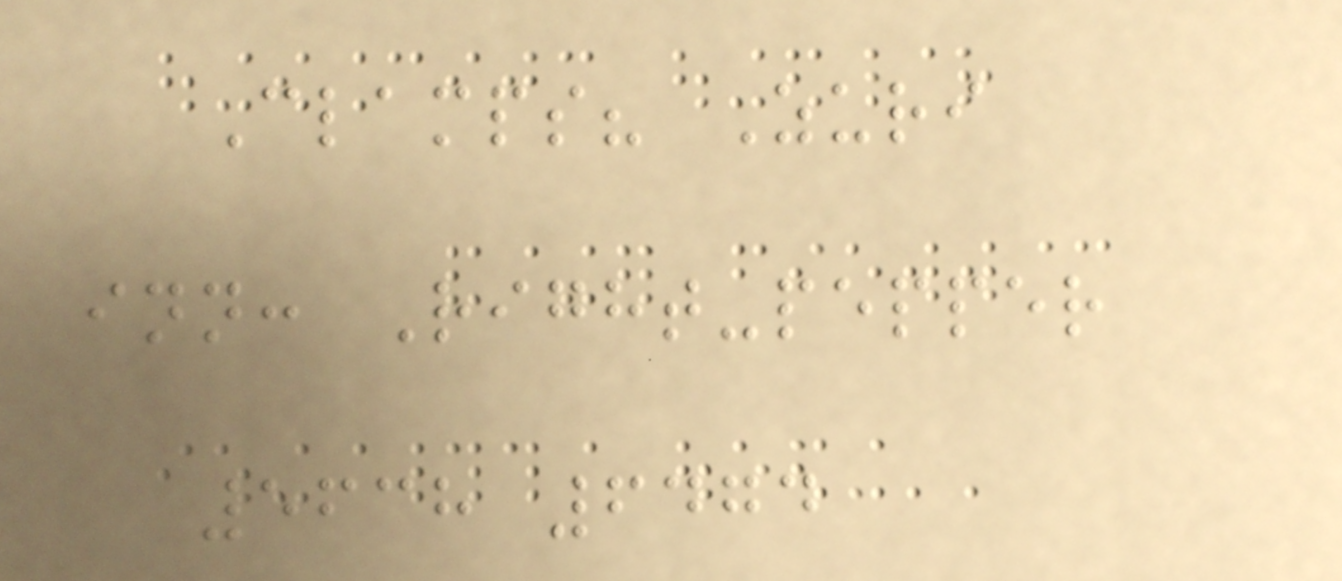Clamps? Zuri
inn: Right-pepper
5638 6474
